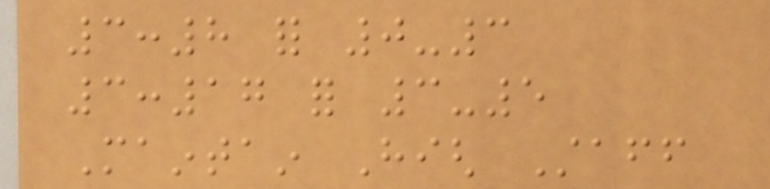3:8 for 0-3
3:17 for 3-5
Maintain High Staff
